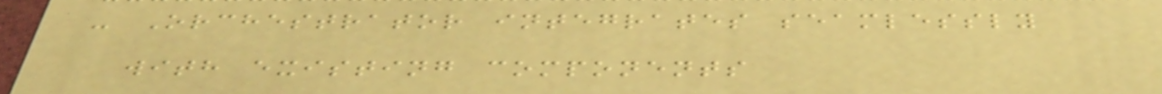- Orchestrator integrates seamlessly
with existing components
